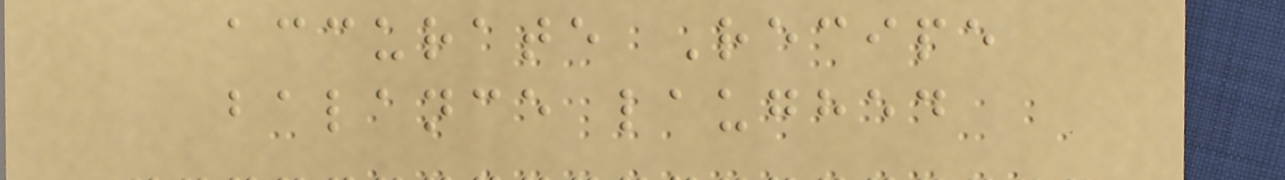accurate Recipe
balance laughed
